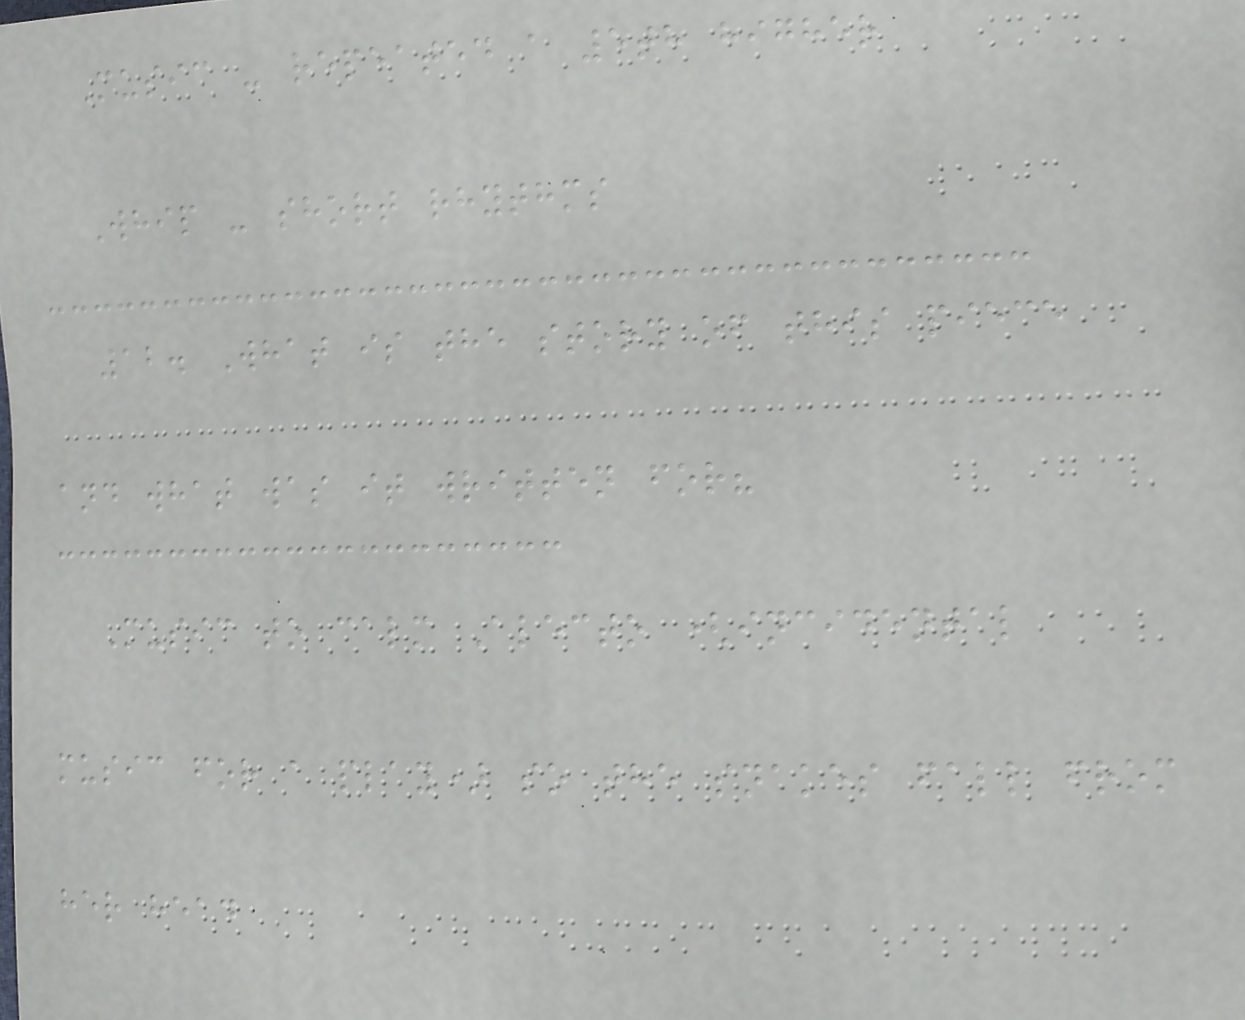Music - repeated a 5th higher
Whip - short rhythms
12. What is the story of this piece
and what was it written for?
Music to calm Alecto (incidental
music for a play) so the snakes fall from
her head
